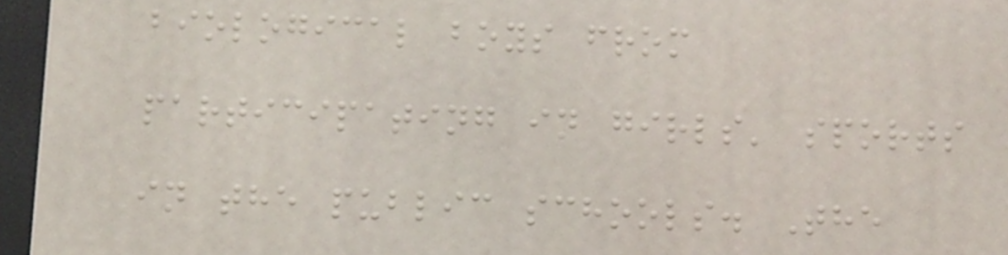biological boys from
participating in girls' sports
in the public schools. The
